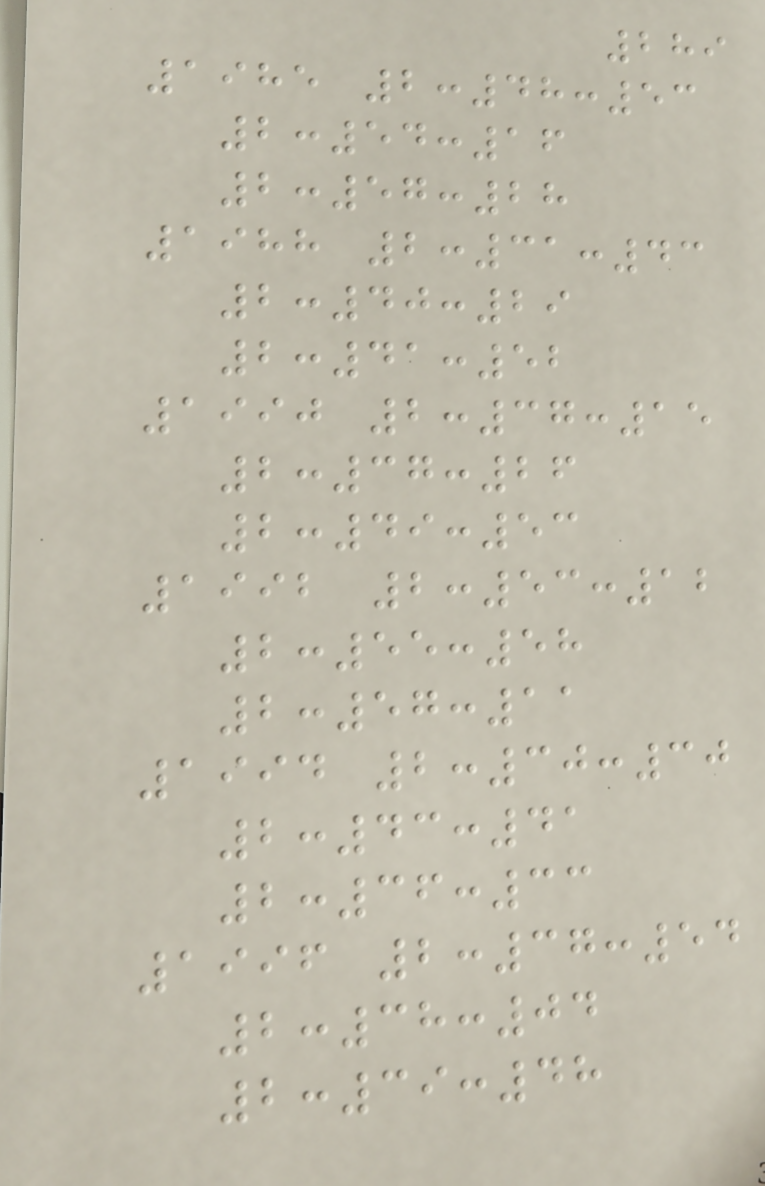289
1985 2:48:53
2:54:16
2:57:28
1988 2:31:43
2:40:29
2:41:52
1990 2:37:15
2:37:26
2:49:53
1992 2:53:12
2:55:58
2:57:11
1994 2:30:30
2:43:41
2:36:33
1996 2:37:54
2:38:04
2:39:48
